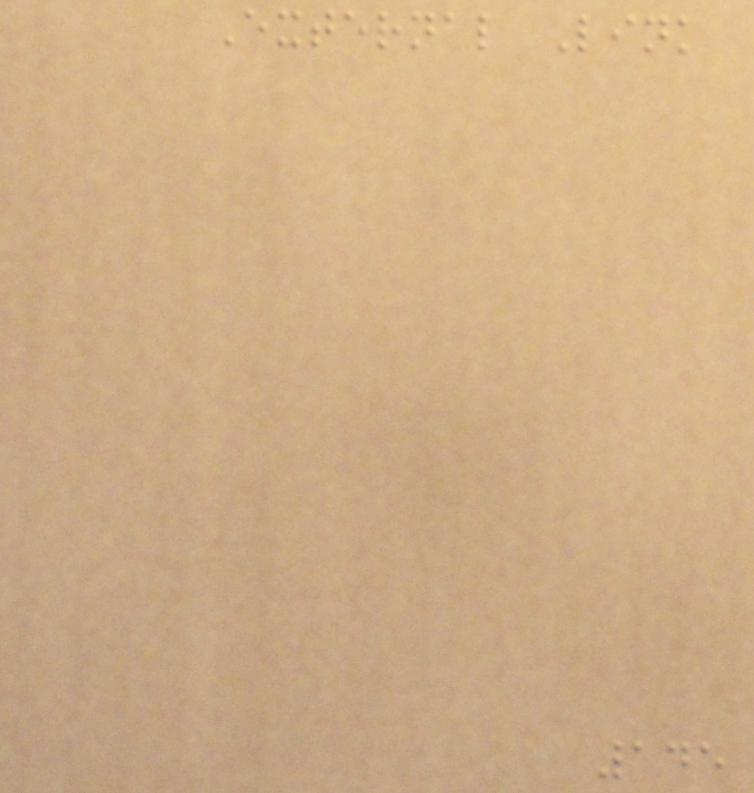External Link
145
